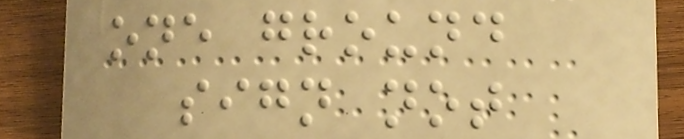one ground
sign not
